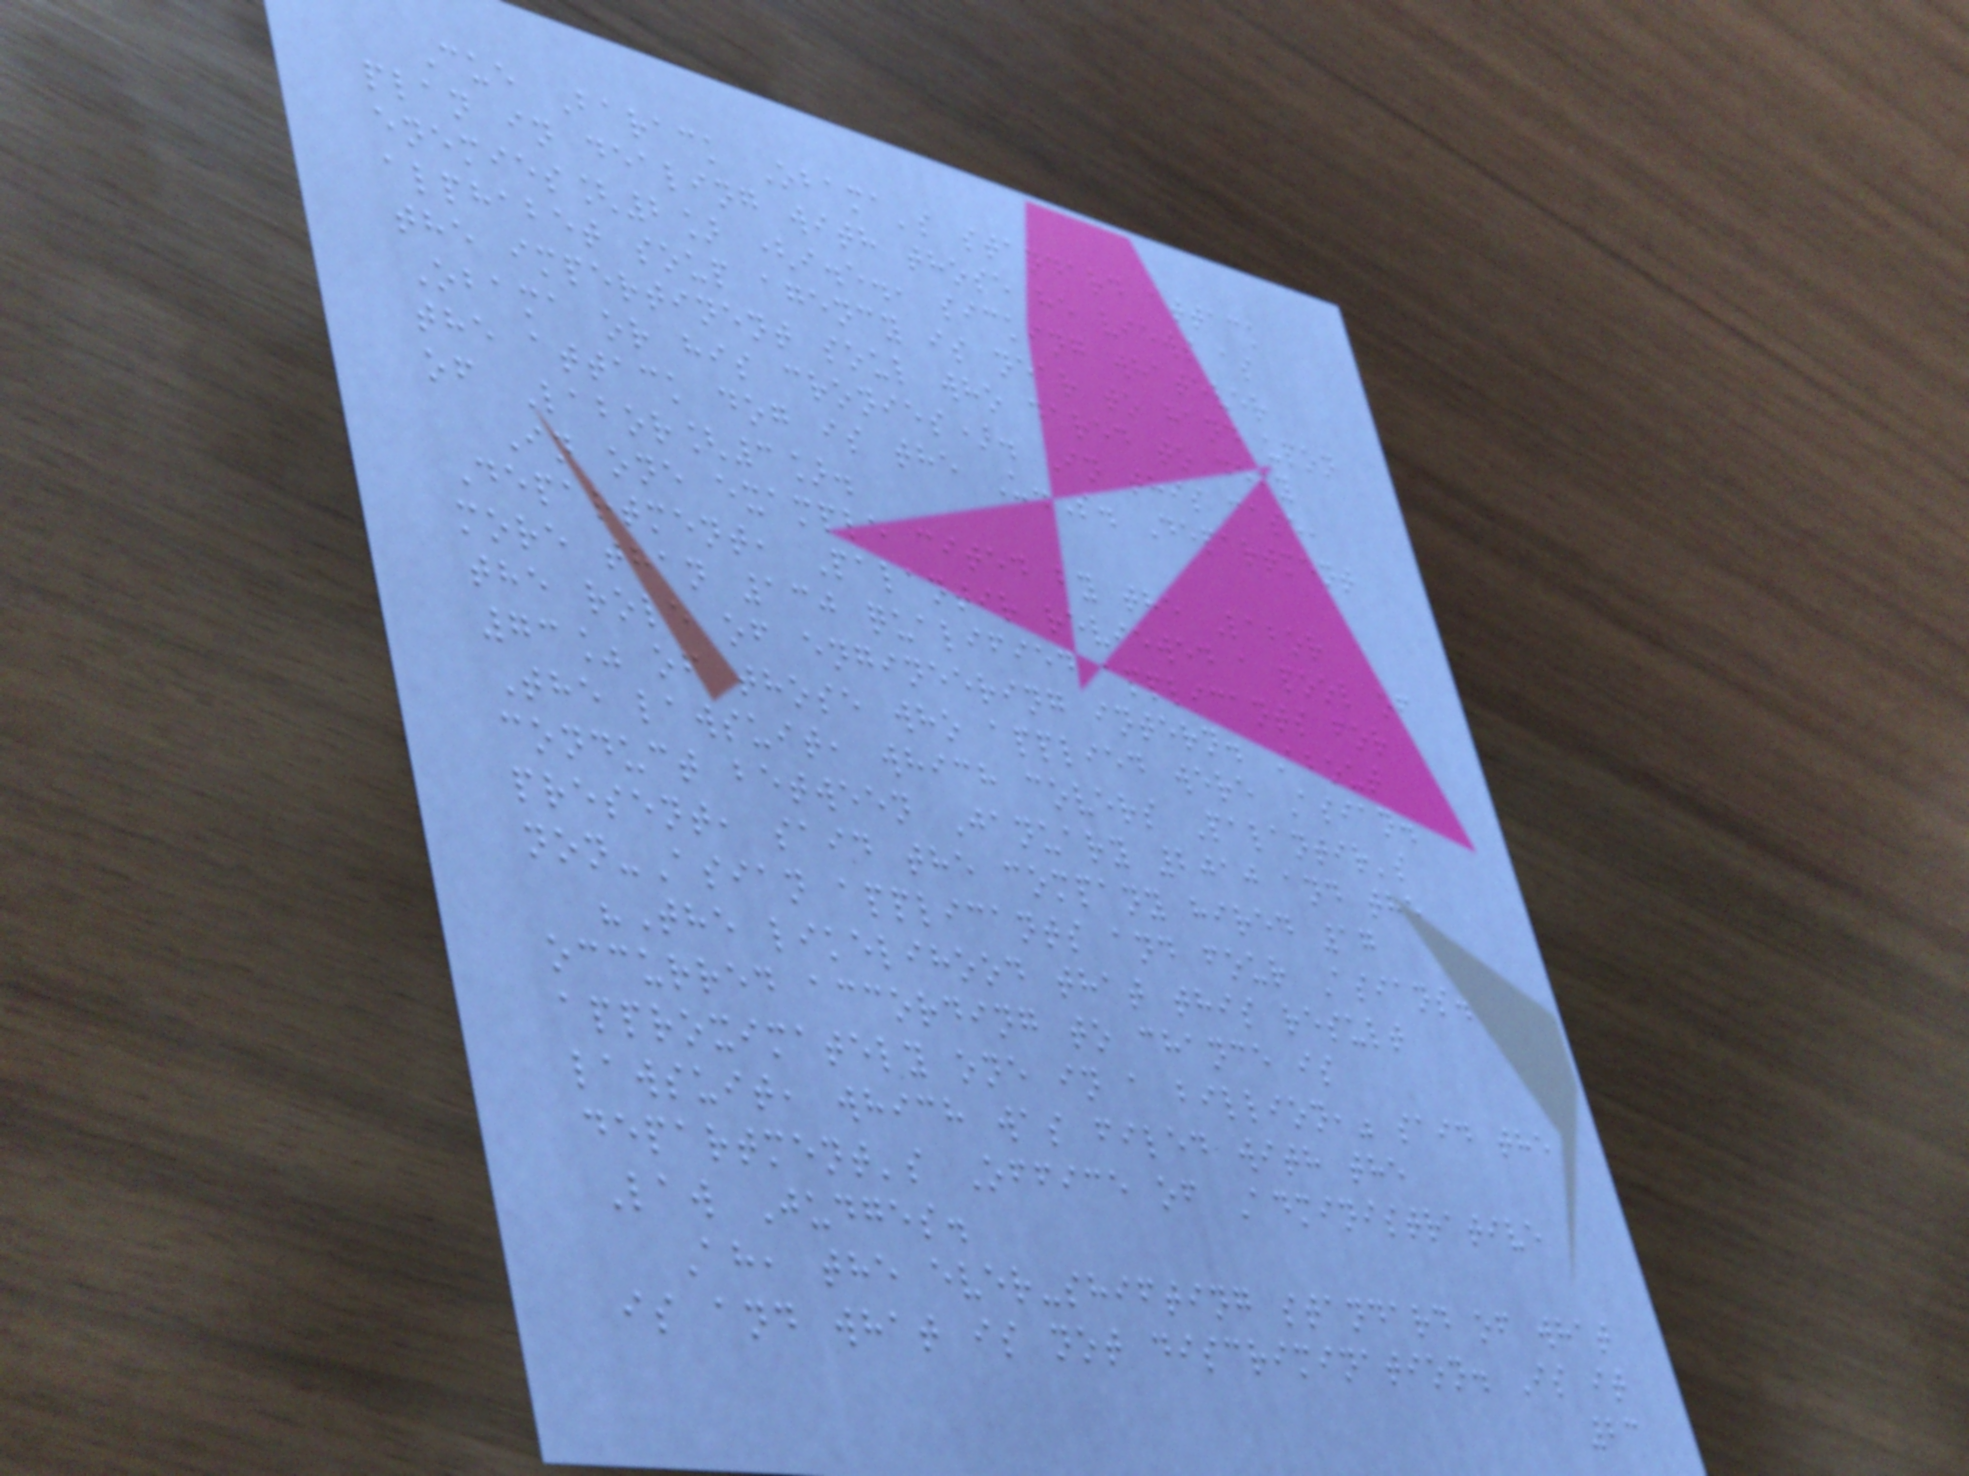Cue Barack Obama's standard attack
plan in dealing with those he views as
enemies[2] (i.e., sicking whatever
alphabet soup agency is near to hand upon
the impertinent soul who dared to defy
Obama or his cronies). In this case,
the attack dog is the U.S. Department
of Labor[3].
In one example cited by the Labor
Department, Palantir reviewed a pool of
more than 130 qualified applicants for
the role of engineering intern. About
73% of those who applied were Asian.
The lawsuit, which covers Palantir's
conduct between January 2010 and the
present, said the company hired 17
non-Asian applicants and four Asians.
"The likelihood that this result
occurred according to chance is
approximately one in a billion," said the
lawsuit, which was filed with the
department's Office of Administrative
Law Judges.
Ah, the ever-shifting standard of what
is and what is not discrimination. Is it
23
